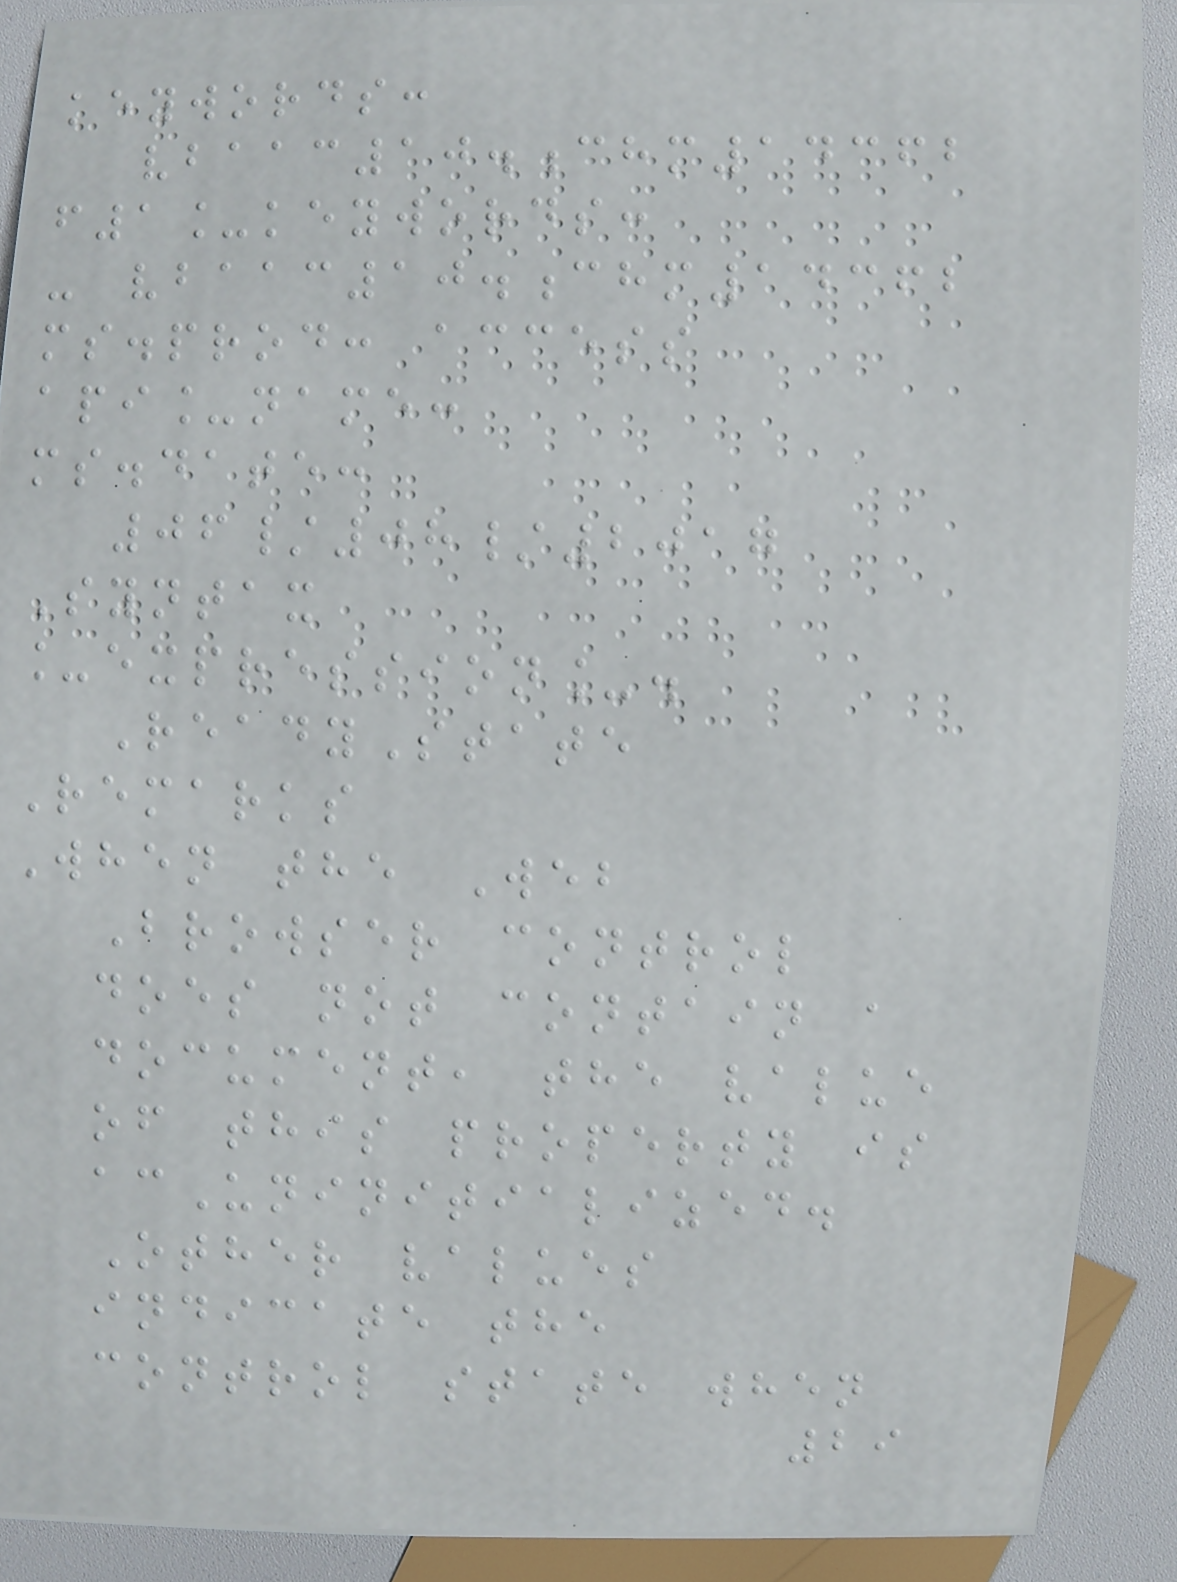keywords:
vbaac10.chm14362
f1_keywords:
- vbaac10.chm14362
ms.prod: access
api_name:
ms.date:
06/08/2017
Syntax
_expression_.
ReadyState
Remarks
When the Web
Browser control
does not contain a
document, the value
of this property is
acUninitialized.
Other values
indicate the
control state when
29
